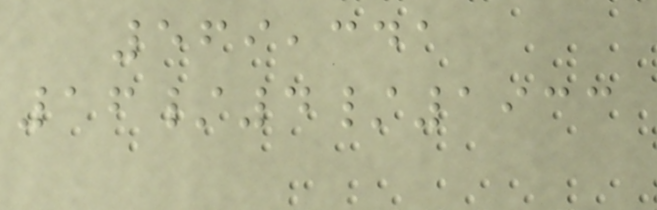569,341
16/4/1933
